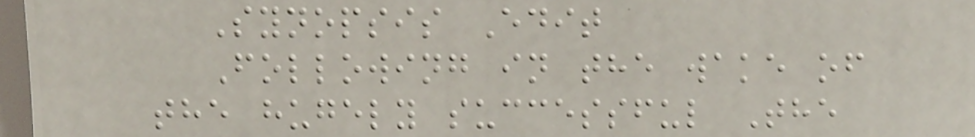Synopsis Edit
Following in the wake of
the hugely successful The
